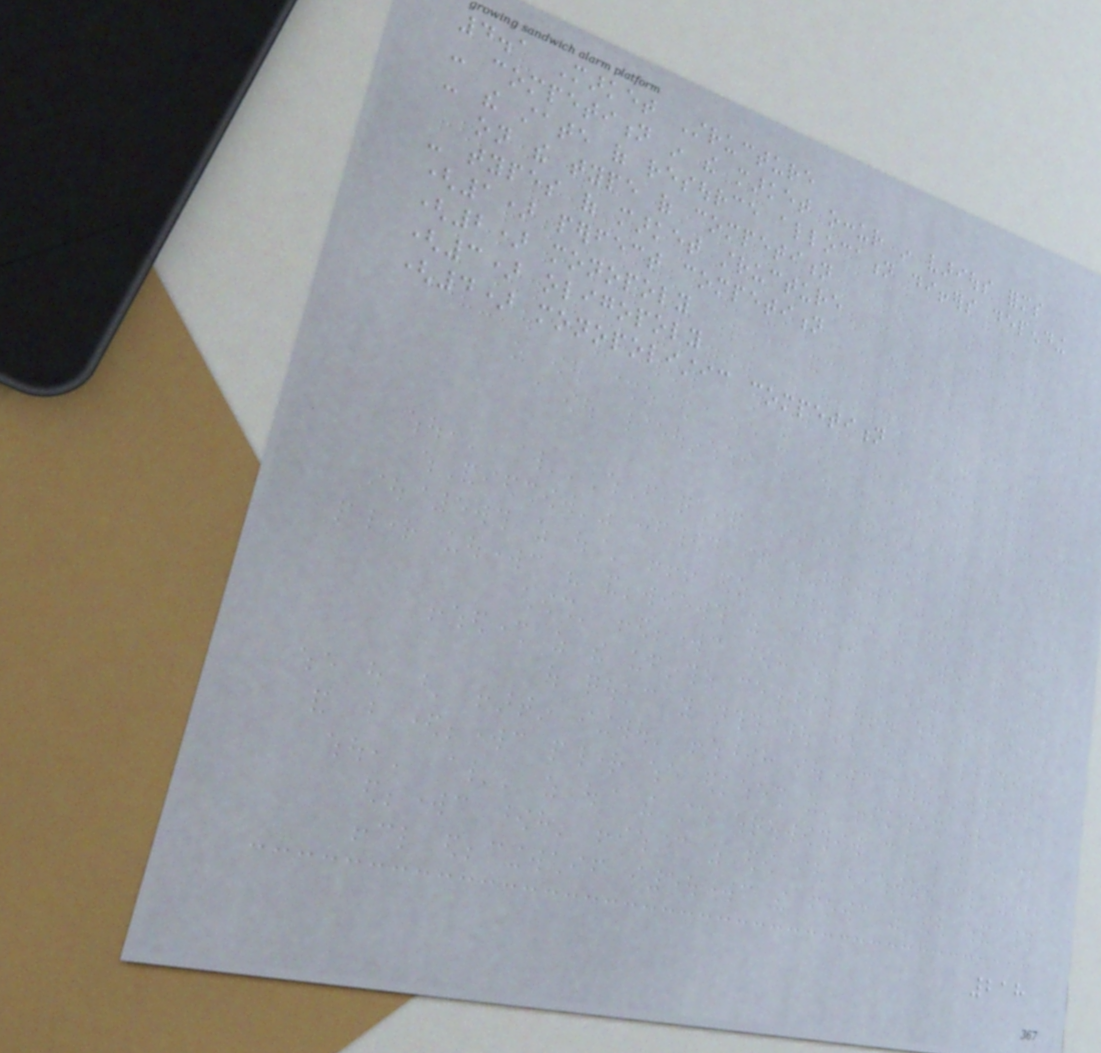4.1 Market Structure
- competition in the market occur in various forms
- the state of resource allocation differs depending
on the type of competition
- types of market structure
(1) perfect competition
(2) monopoly
(3) oligopoly
(4) monopolistic competition
218
